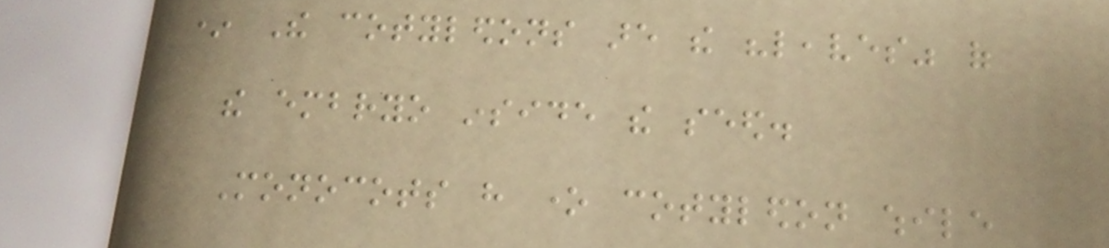* The cotyledons are the "leaves" of
the embryo inside the seed.
Monocots have one cotyledon while
